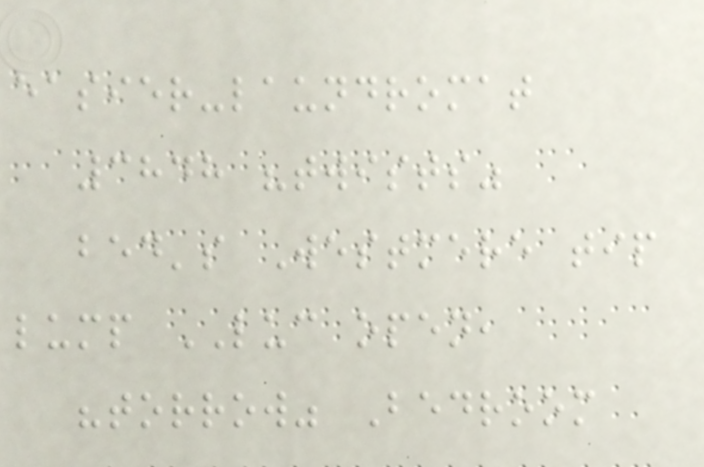easier-laundromat
3848 "twists"
bed's Westmere tip
lump LUC open,
"torrow" Bedroom
